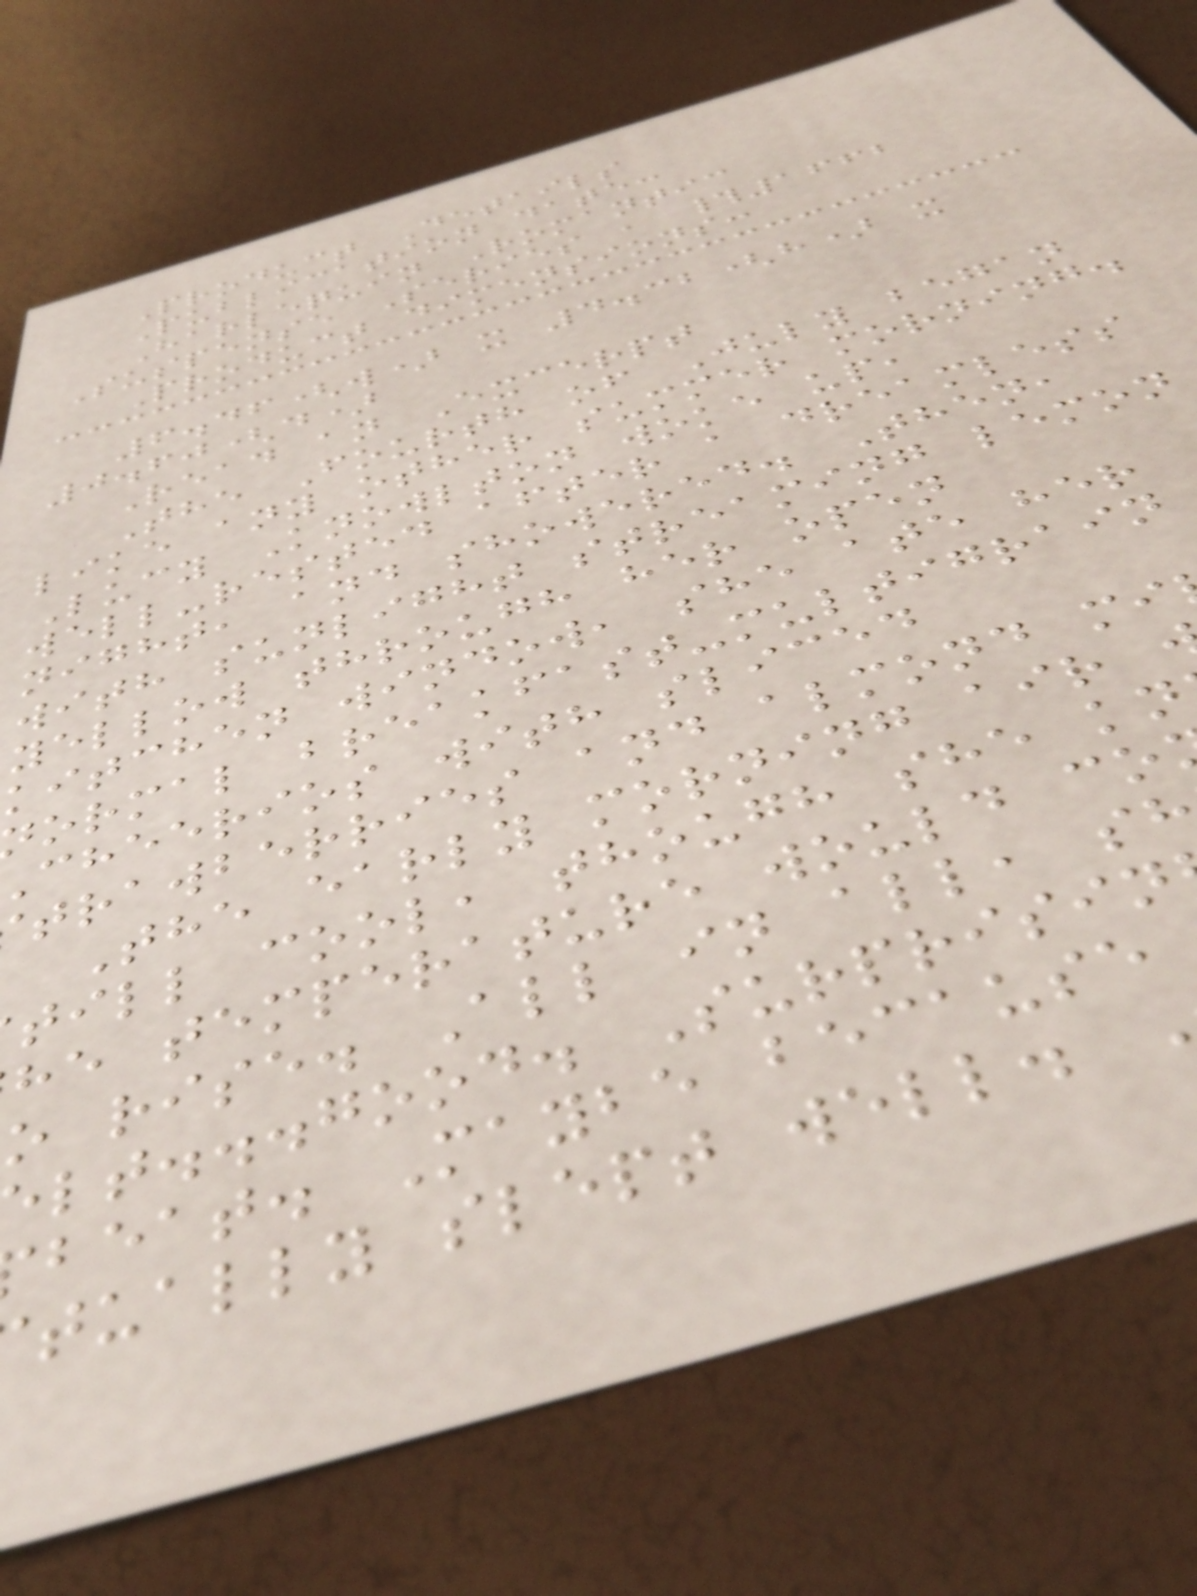Product Details
Publication date:
Harlequin Romantic
Suspense Series , #1662
Product dimensions:
6.46(w) x 4.32(h) x
0.60(d)
Read an Excerpt
The Fourth of July began
like any other summer morning.
Lucy Knowlton woke up,
well-rested after a dreamless
night, and showered. Then,
with sunlight streaming lemon
yellow through her open
kitchen window, she ate her
ormal breakfast-multigrain
cheerios with sliced
trawberries and almond mi
The early morning air
till cool, though she kn
he temperature would co
o rise. All in all, s
lt...good. Surprisin
beat. Maybe because
tually slept well.
